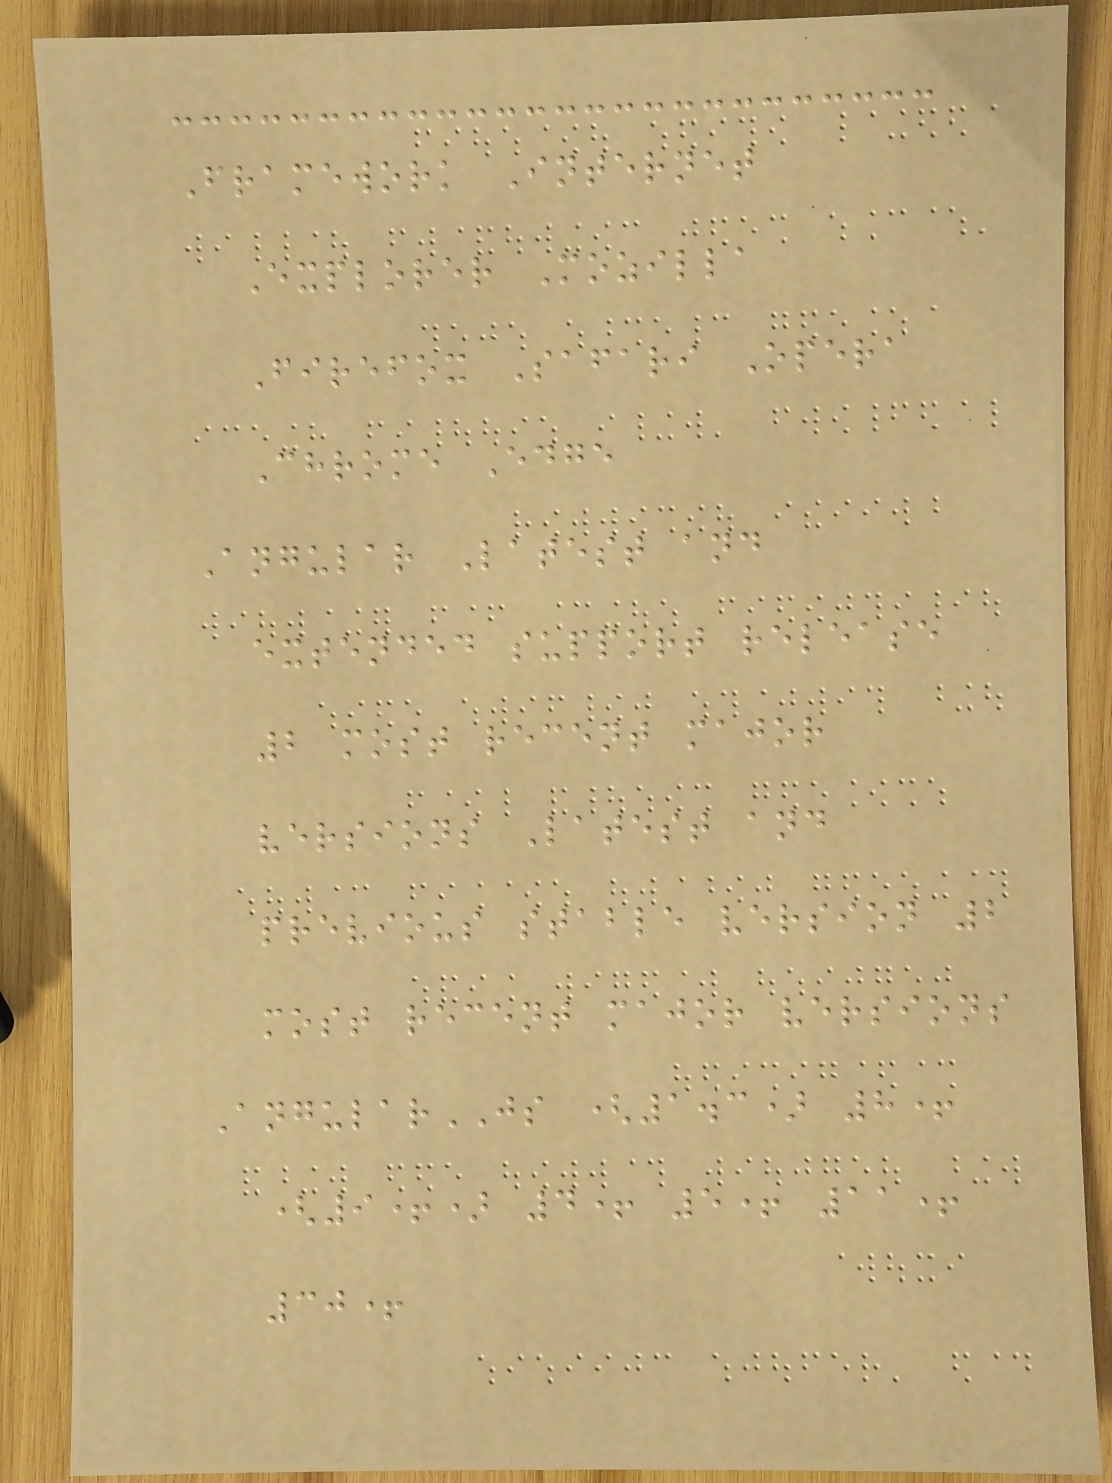Framework Internet
Explorer Mozilla
Firefox Safari Opera
Chrome Edge
Angular Latest and
extended support release
2 most recent major
versions Latest and
previous stable version 2
most recent major versions
AngularJS (1.3) 8+
(9+) 4+ 5+ 11+
30+
